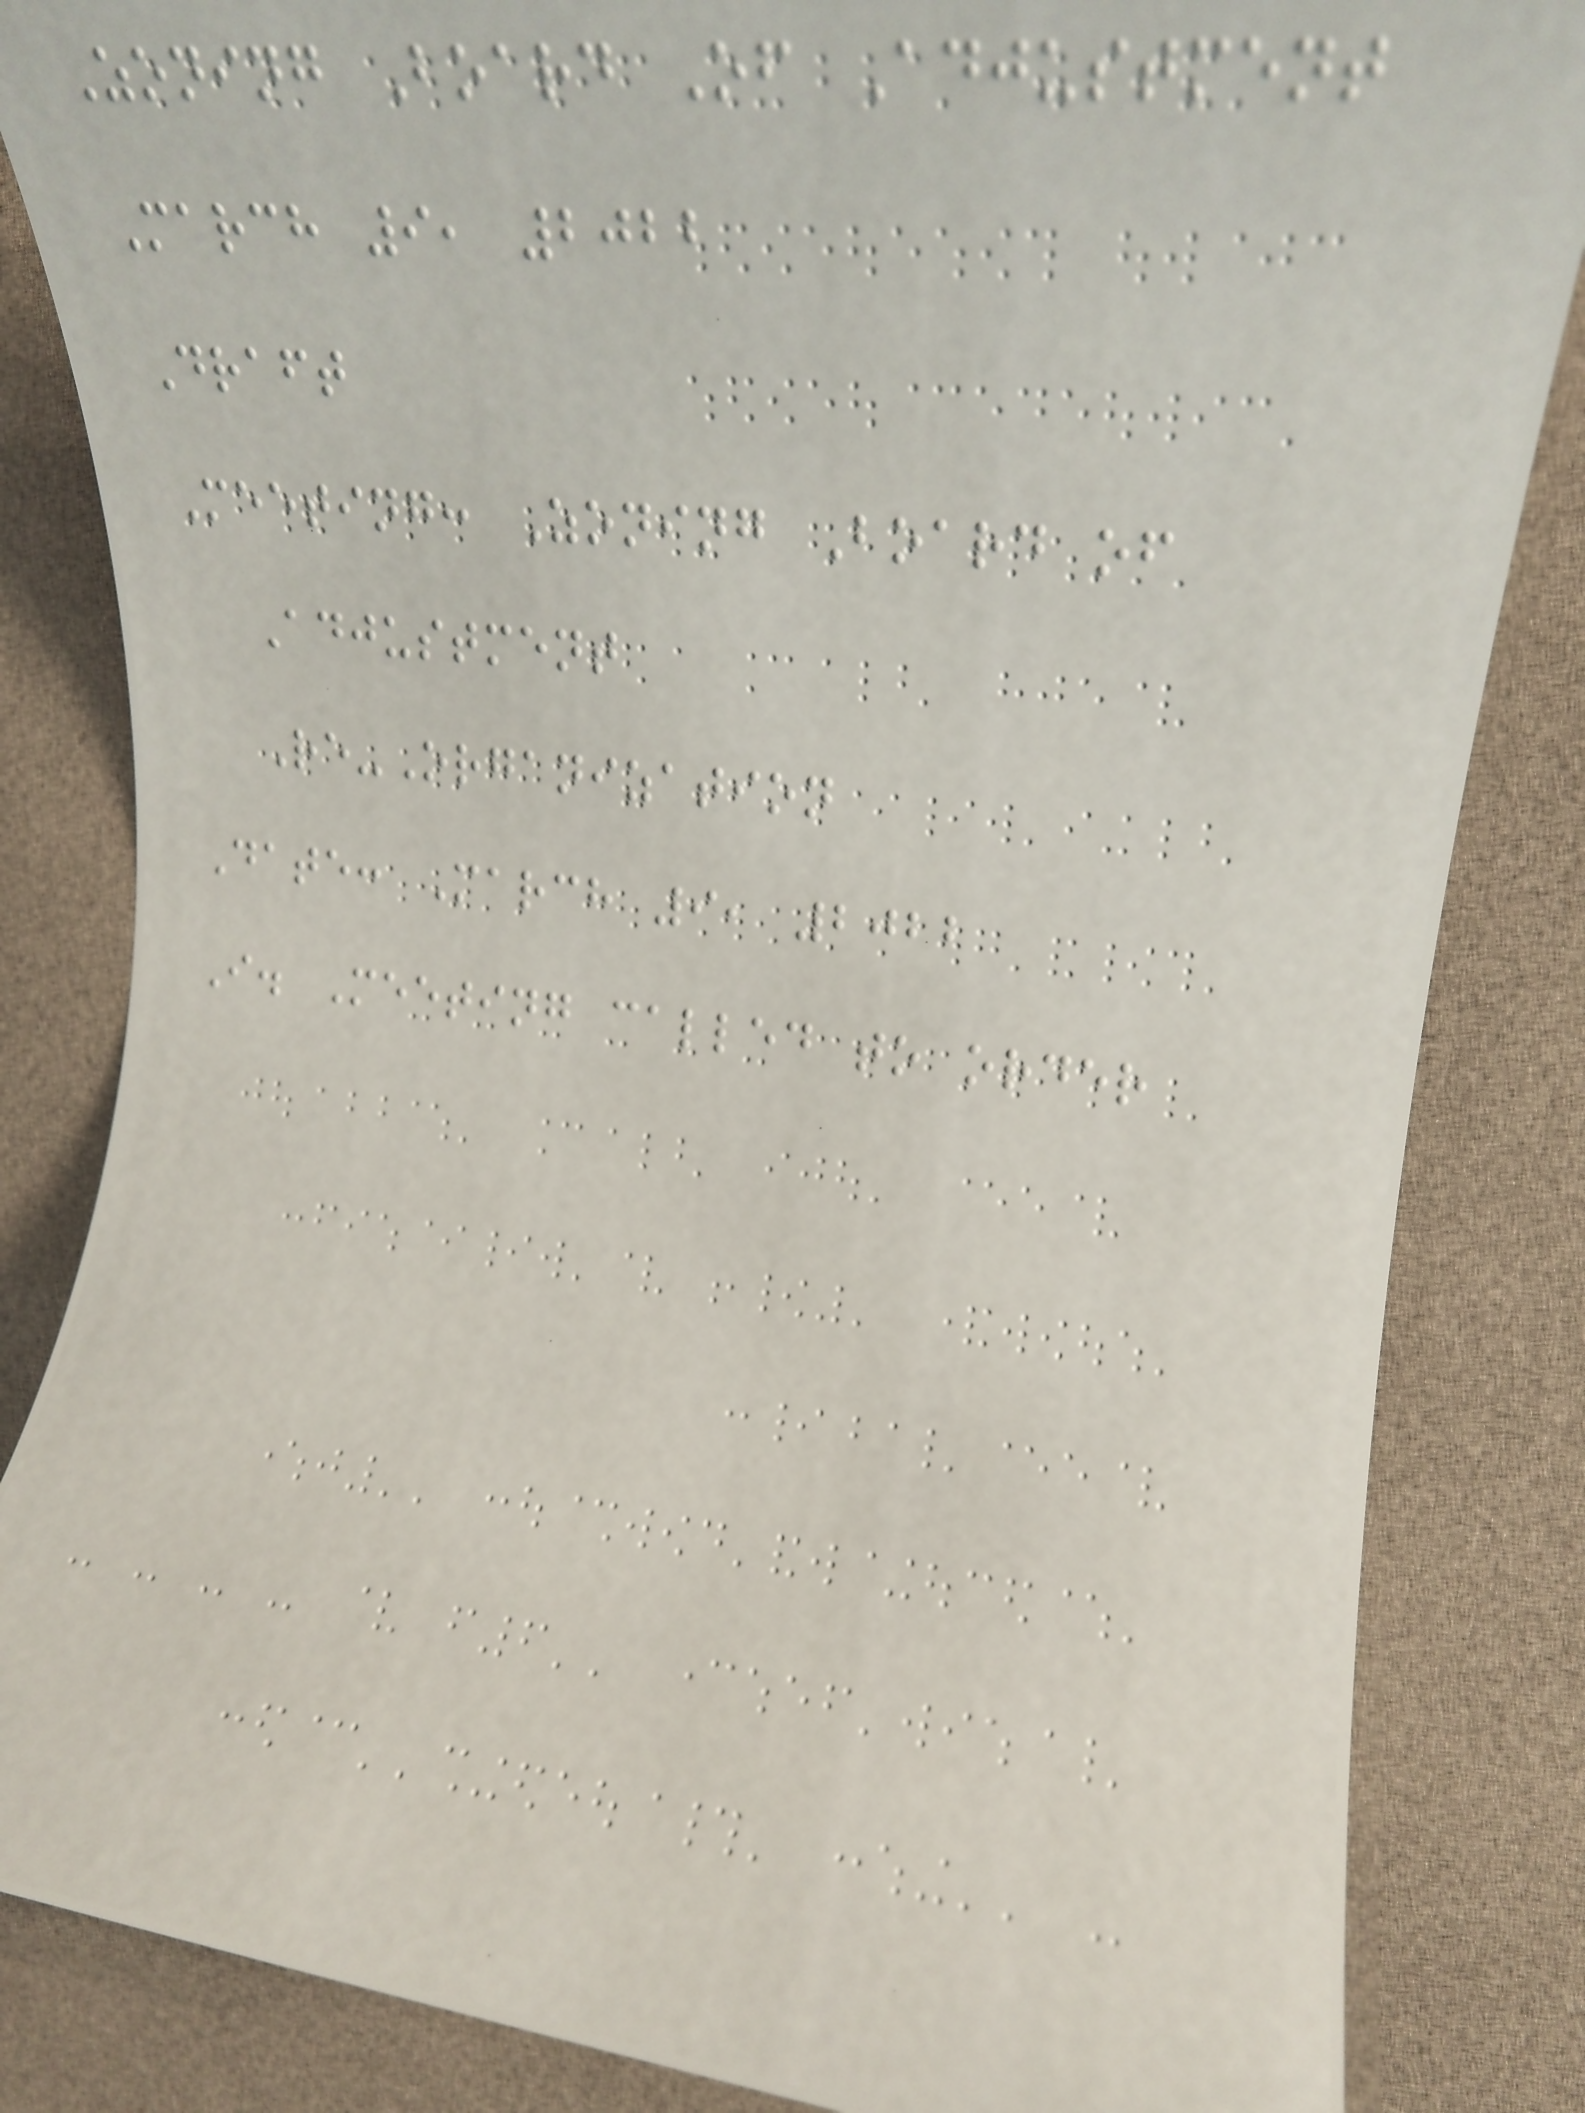Zoning Board Of Adjustment
March 9, 2022
Draft
Meeting: Zoning Board of
Adjustment
Re-Organization
Date: March 9, 2022
I. Meeting called to order
